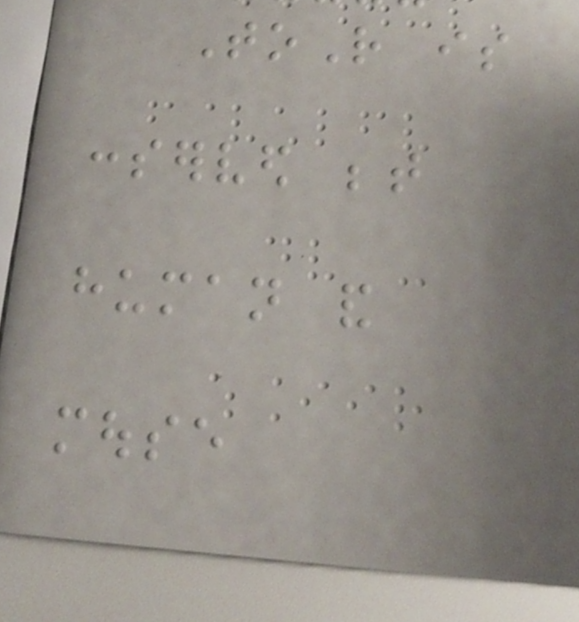ToR is
conserved between
human and
mouse
